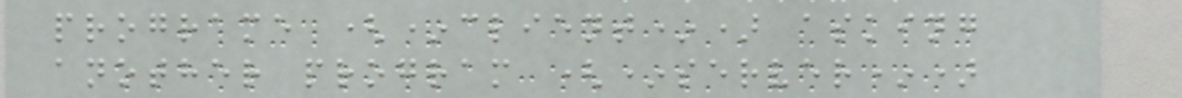programe (*client*) asking
another program (*server*)
